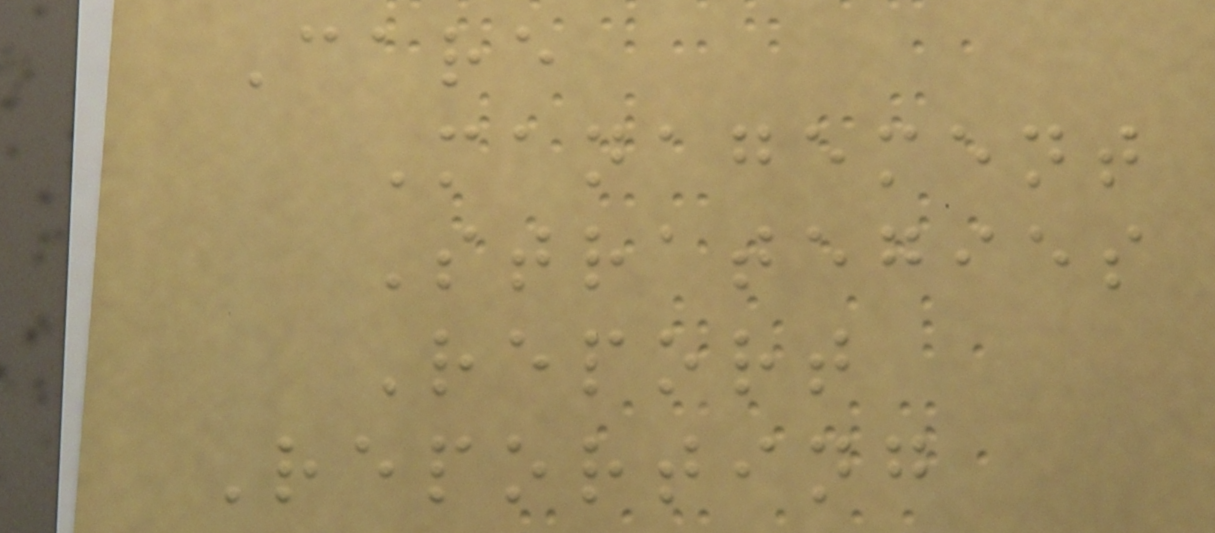Care
Management
Strategies
Report
Reporting
